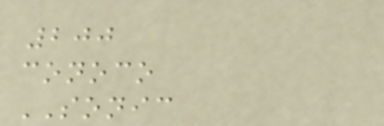200
conoco
SONIC
